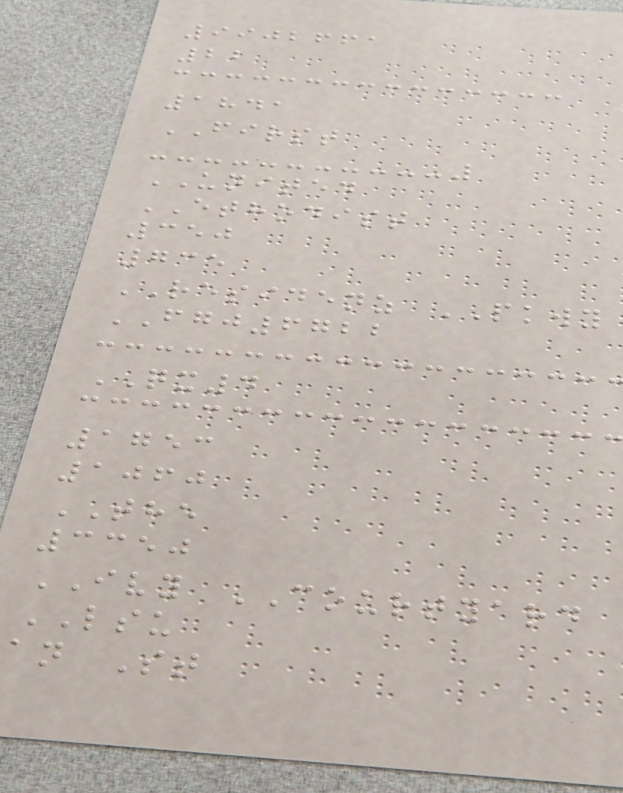9902661
22
1841
FIRST
UNITED
ETHODIST
350
735
RESIDENZ PKWY
FGJ6722
QX4
1753
1060
THE
3350
IVY COURTYARD
LSU
an St
